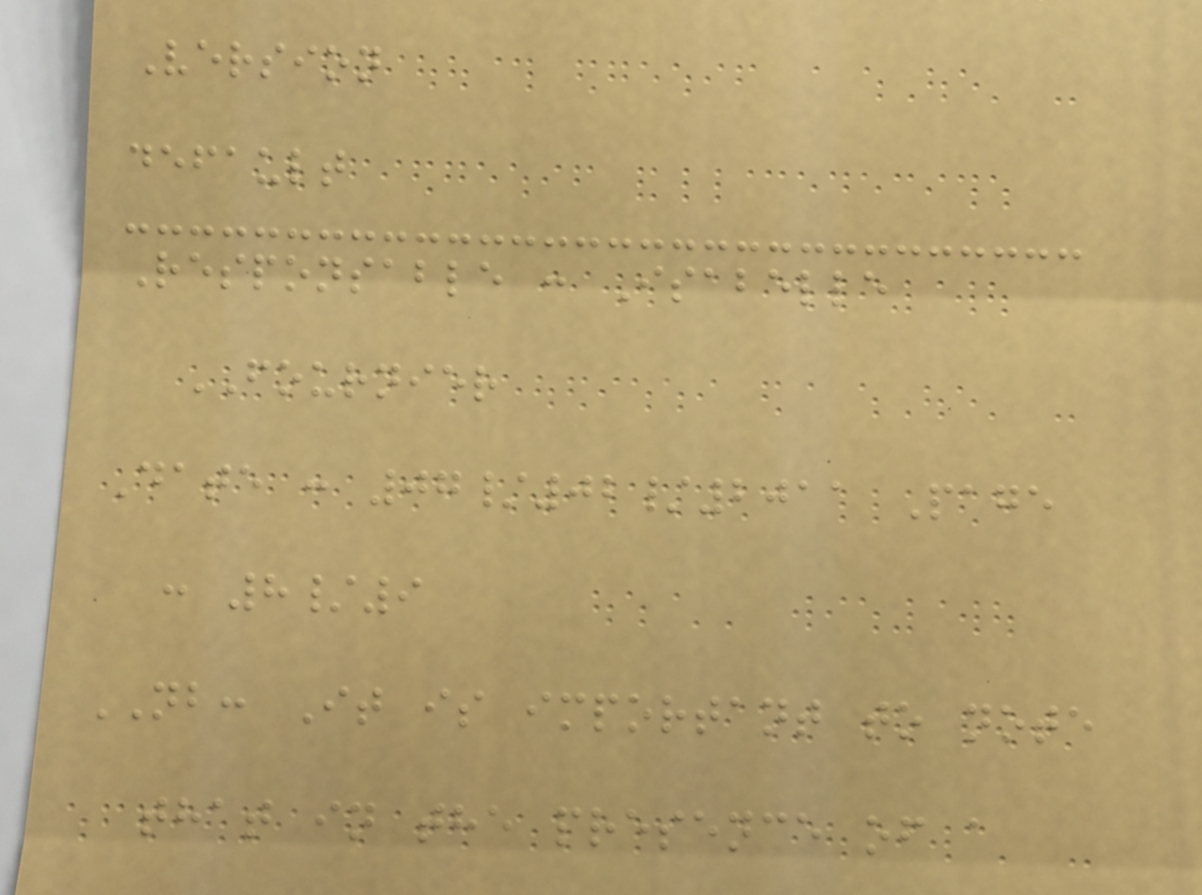Version
default
Responsable : Isabelle
FOURNIER
Date : 07/02/2011 Page
: 8/9
NB: It is important to note
that in the presence of a
